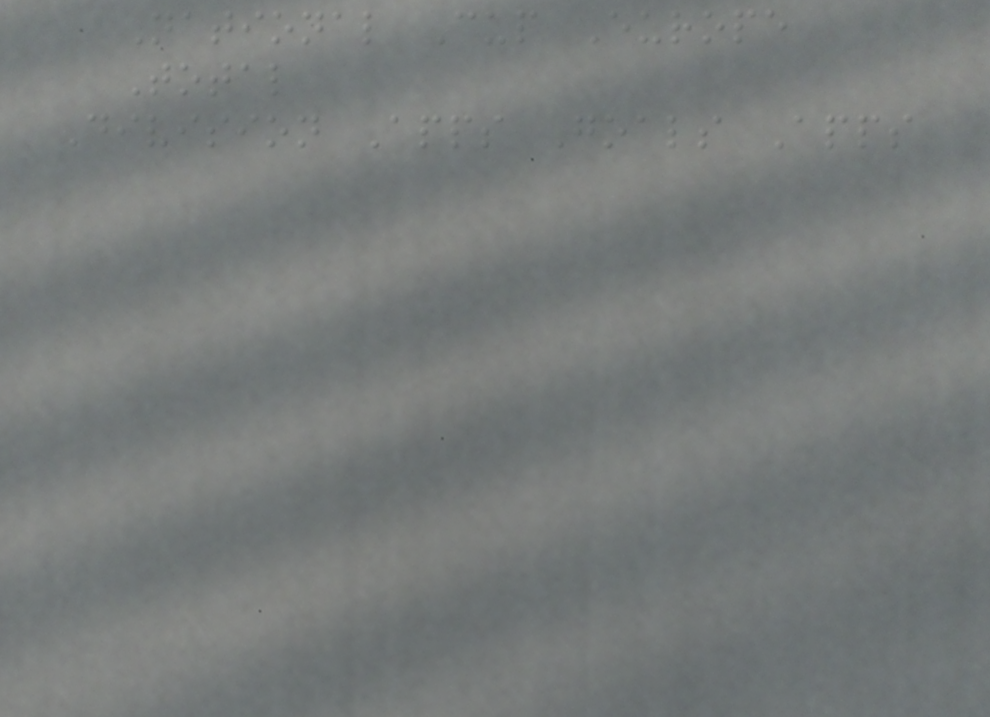National Cup Europe
Total
Division Apps Goals Apps
